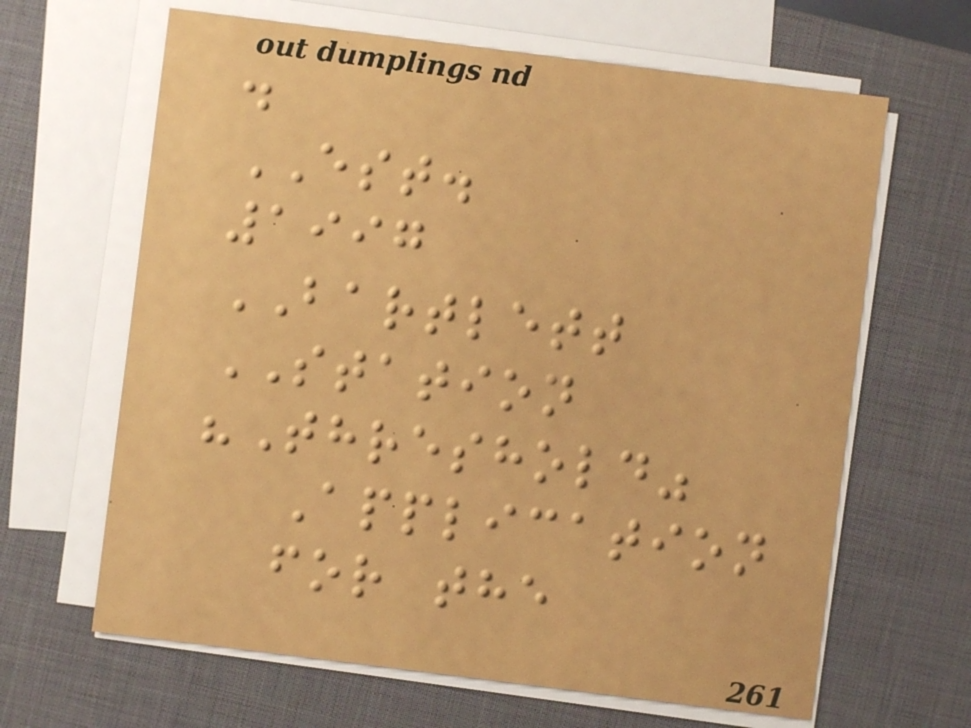.
EST.
1997
BARTLETT
STATION
"Threshold"
Application
for the
